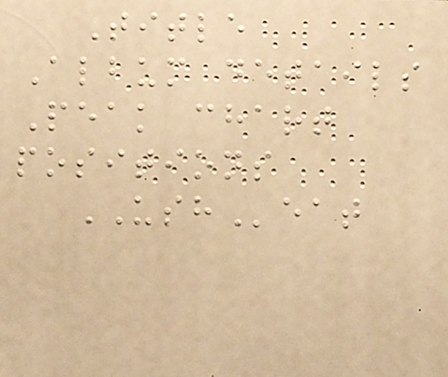Title
Album details
Peak chart
positions
USHeat
